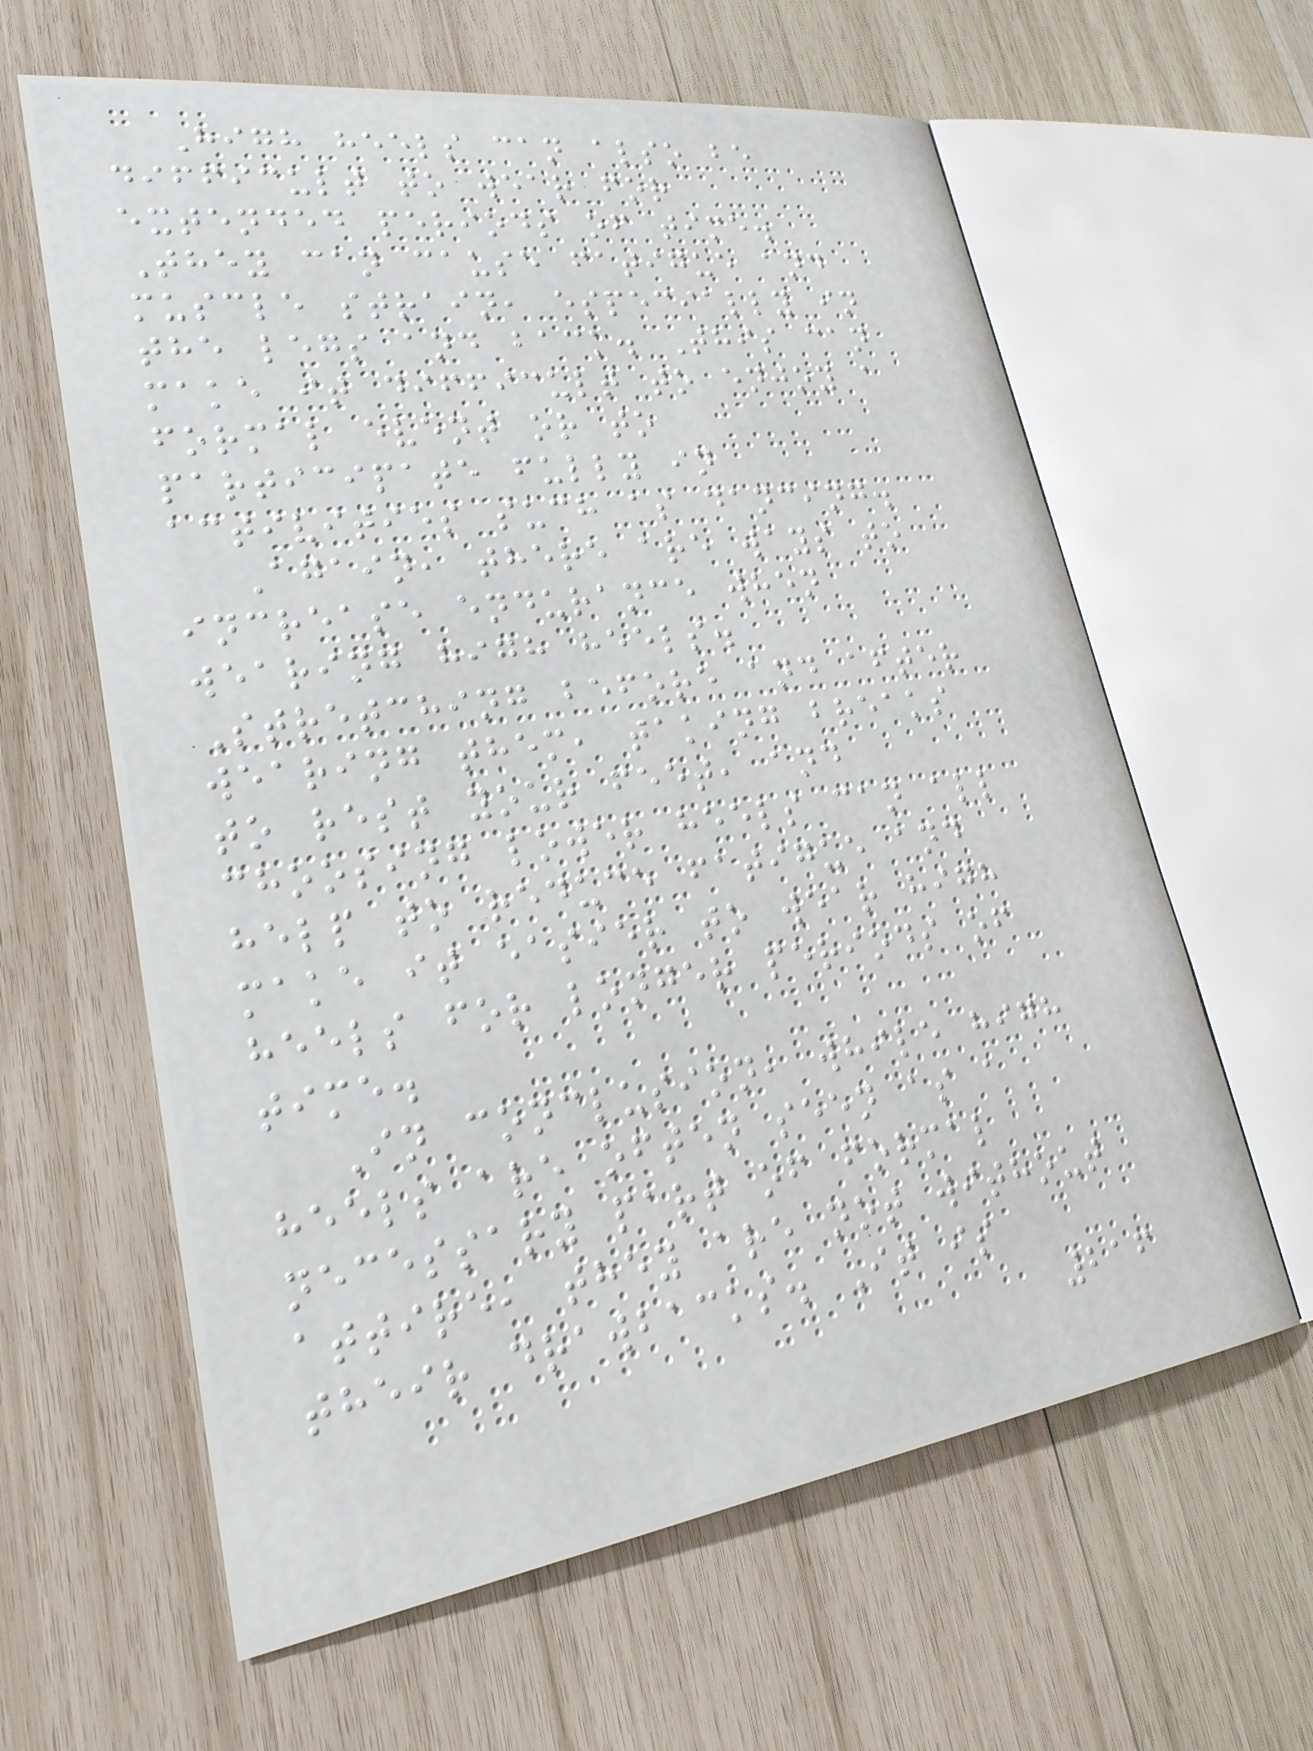High heels can also be
difficult to wear for
extended periods of time.
They can cause fatigue and
muscle strain, especially in
the legs and back. This can
make it difficult to enjoy a
formal event or to
participate fully in
activities such as dancing.
Again, there are ways to
increase endurance when
wearing high heels.
Stretching before and after
wearing them, taking breaks
to rest your feet, and
choosing lower heels can all
help to reduce fatigue and
make it easier to wear high
heels for longer periods of
time.
In conclusion, while high
heels are often seen as a
necessary part of formal
attire, they are not without
their drawbacks. It is
216
